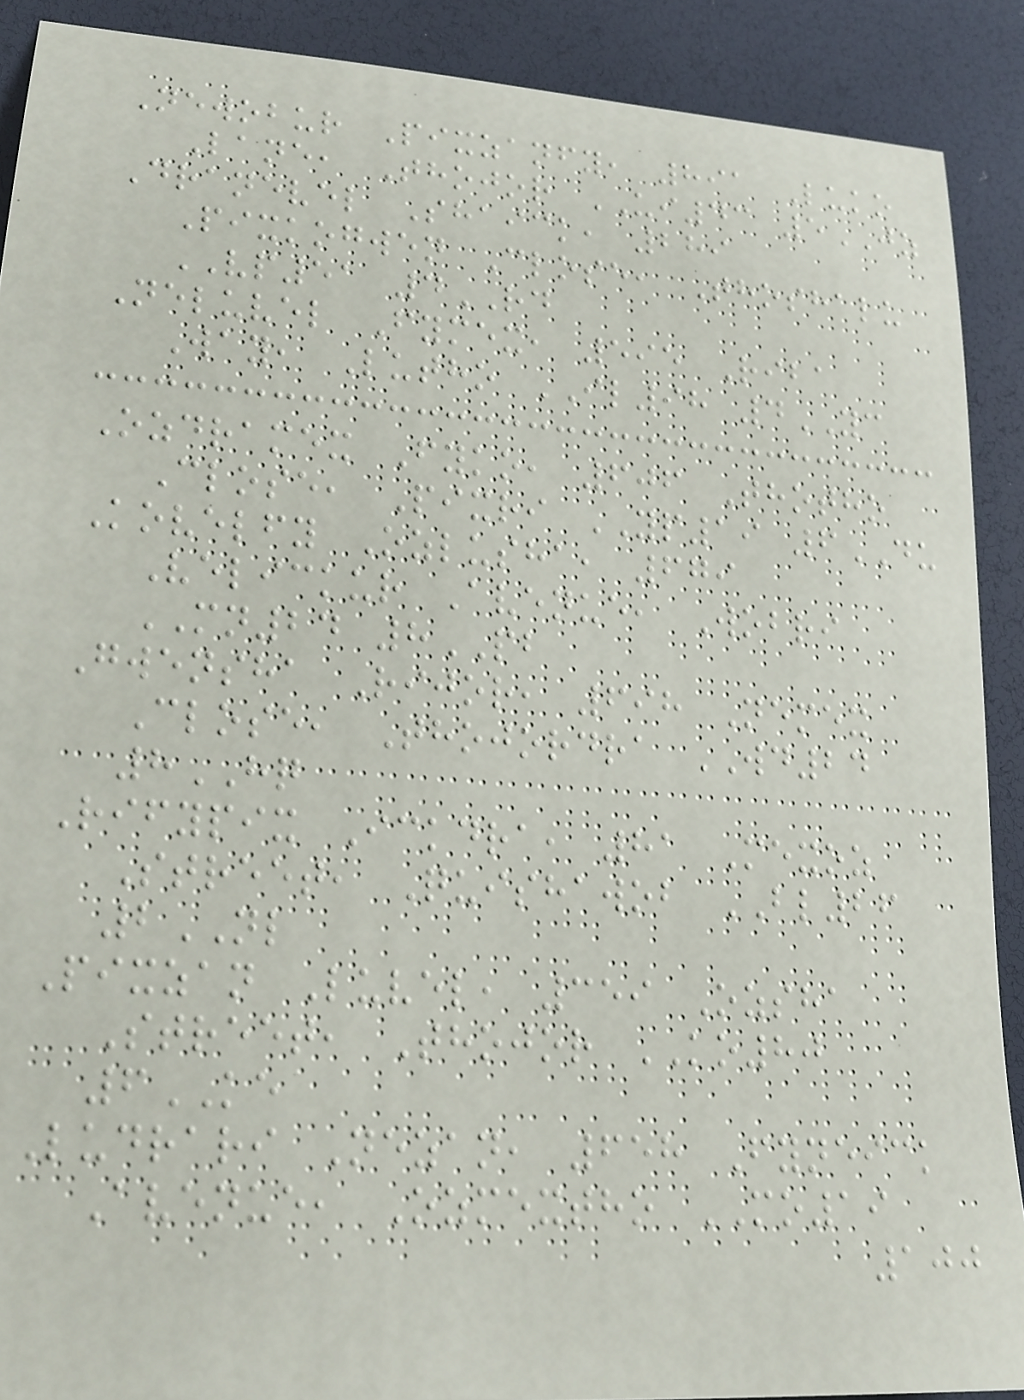Newobur Pixzanfy, 891 Luko
Lane, Thojor UI43 5JZ
Dranevel Shaick, 289
Pixkogwen Close, Thoshalu
VP51 4RD
Neluvel Fymex, 595 Riba
Way, Lutho IL98 4YC
Ozdramex Fyko, 606 Thotho
Close, Pixri YP19 6DU
Kovelfy Ozlusha, 679
Velickur Avenue, Wobri
MN24 8PB
Gwensha Rijor, 698 Nemex
Close, Thojordra WD24
8HQ
Rifypix Ickdra, 81 Mexoz
Street, Quishawob BL26
2NL
Pixzan Luvel, 359 Ozsha
Street, Thojor KO80
6KE
Ludrari Nezan, 658 Fyneick
Avenue, Ozmextho MO19
100
